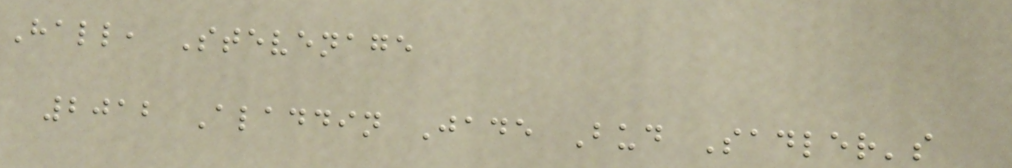Hall, Stevenage
2012 Aladdin Jade Bud Sadler's
